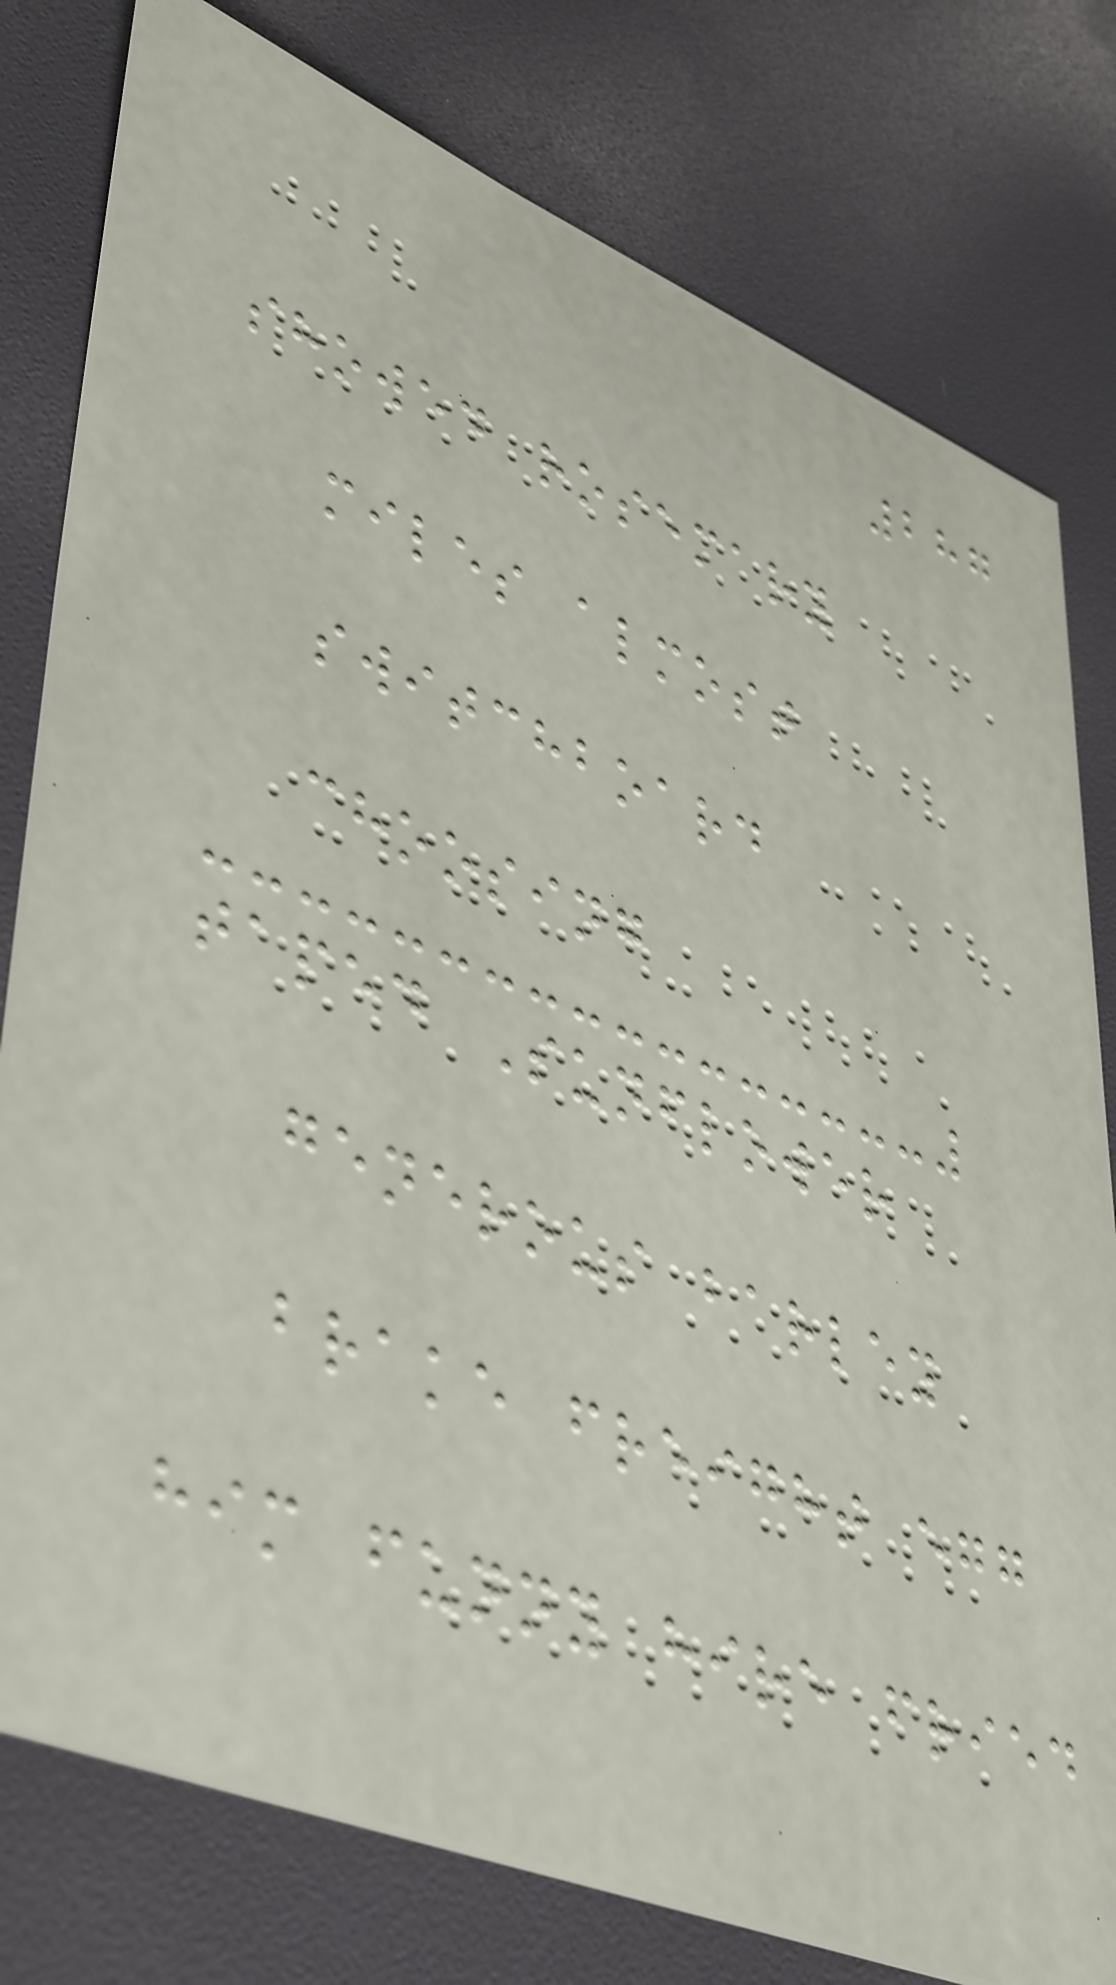287
showed rosemary
miles almost
switchboard
choosing
taped Sunflower
generous barley
brake freight egg
him funny hire fried
